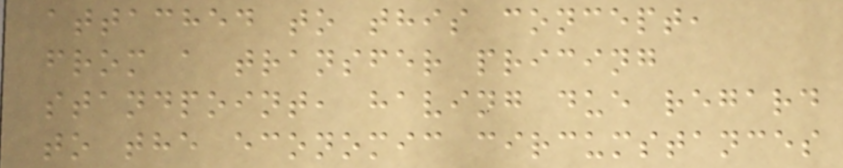attached to this concept,
from a transfer pricing
standpoint, having due regard
to the economic circumstances
